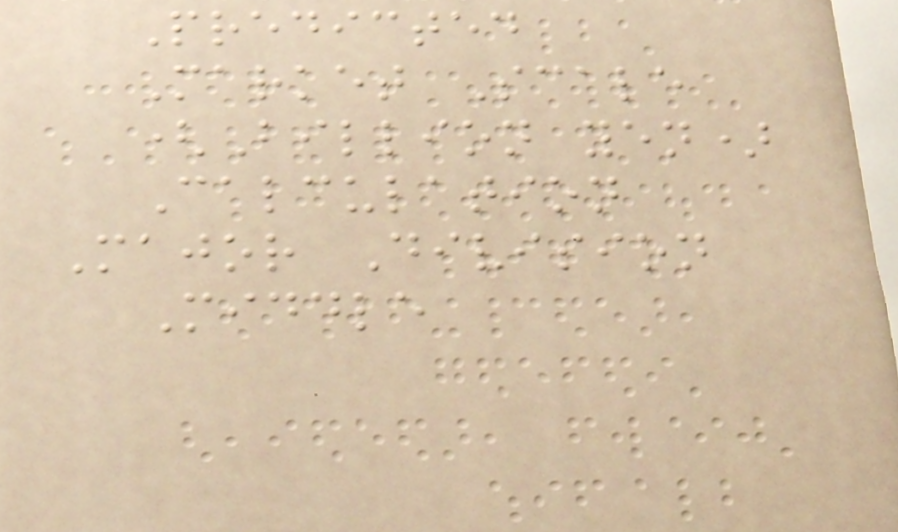Predicted
Market Scale
(Billion yen)
Calculation
Major Division
Middle
